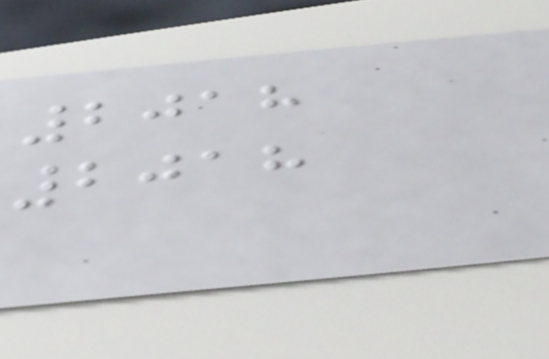2018
2018
